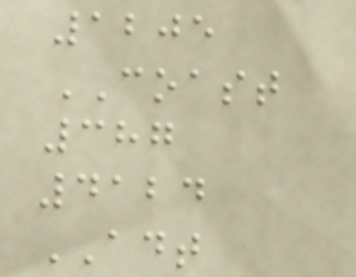1205
COAST
387
4124
ADT
